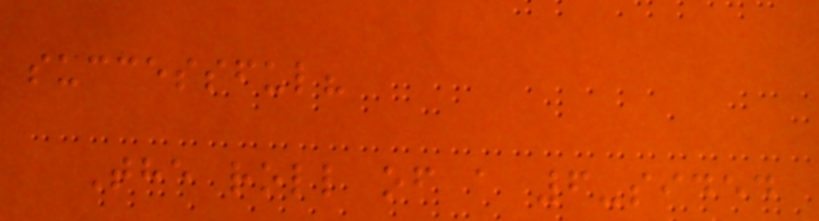successful?
The roll of a 6-sided
